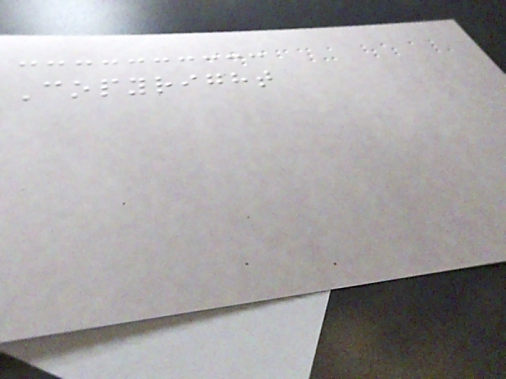Copyright
